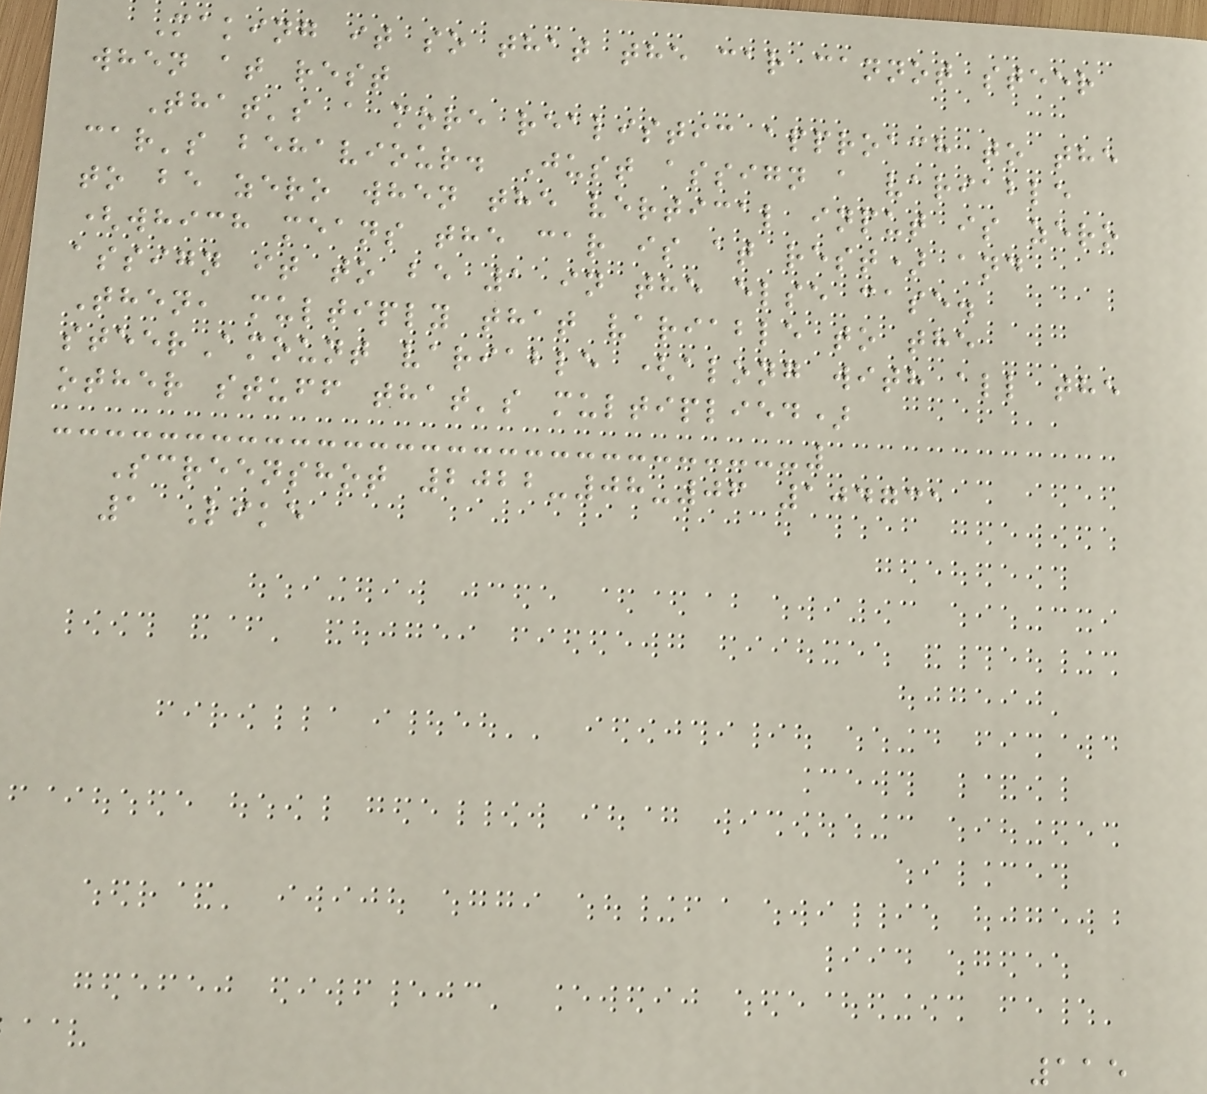Making it so that the car cannot steer
when at rest
That's a more realistic approach to the
car's behaviour. Just assign a variable
to be zero when the vertical input is zero
(which means the car is at rest) and
assign it to be 1 in the else case.
Then, multiply that variable to the
steerAmount variable (along with all the
other stuff that's multiplied)
Screenshot 2022-08-06 104731
1 Like
115
